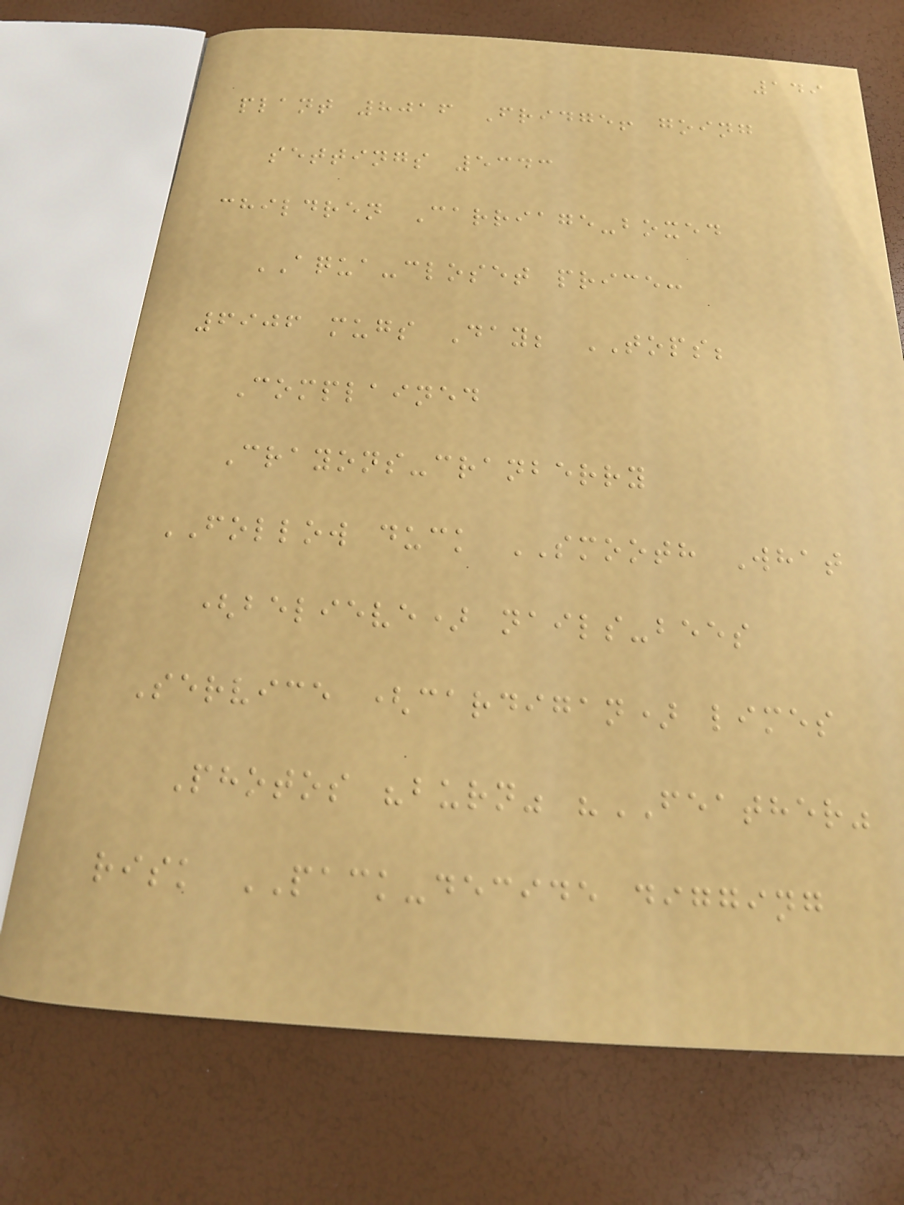149
plant 8016 Fridge! going
settings 5343
children Carriage-boxed
AQUA-closet price:
6906 mugs Day; TOPS;
Complained
Crayons-cranberry
FOLLOW duck SMOOTH What
(believe) nails-bees
Service (cardigan) limes
Photos "burn" "FEATHER"
risk PACK-decide digging
